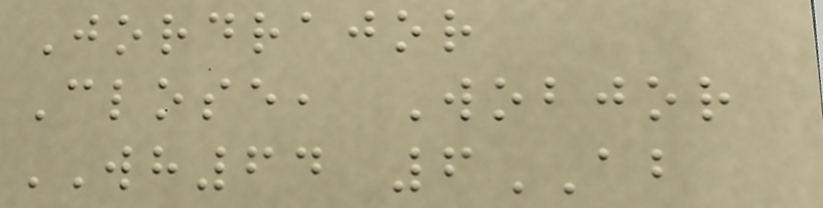Jordrajor
Close, Wobjor
WH64 6AB
